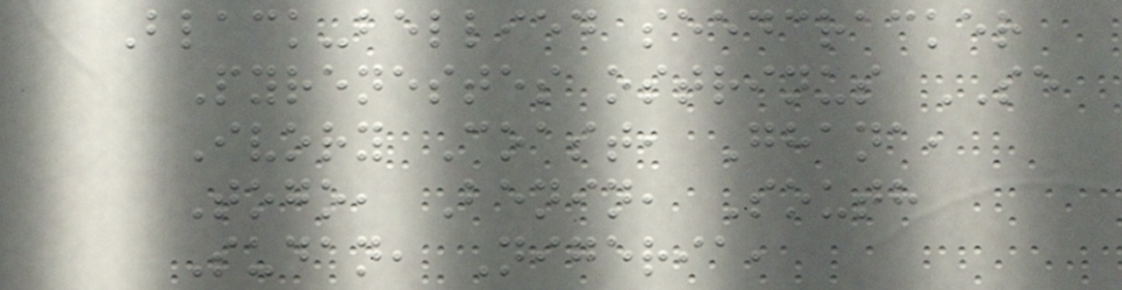Black-bellied seedcracker
Pyrenestes ostrinus SE
Ivory Coast, Ghana,
Togo, Benin, South
Sudan, Nigeria,
